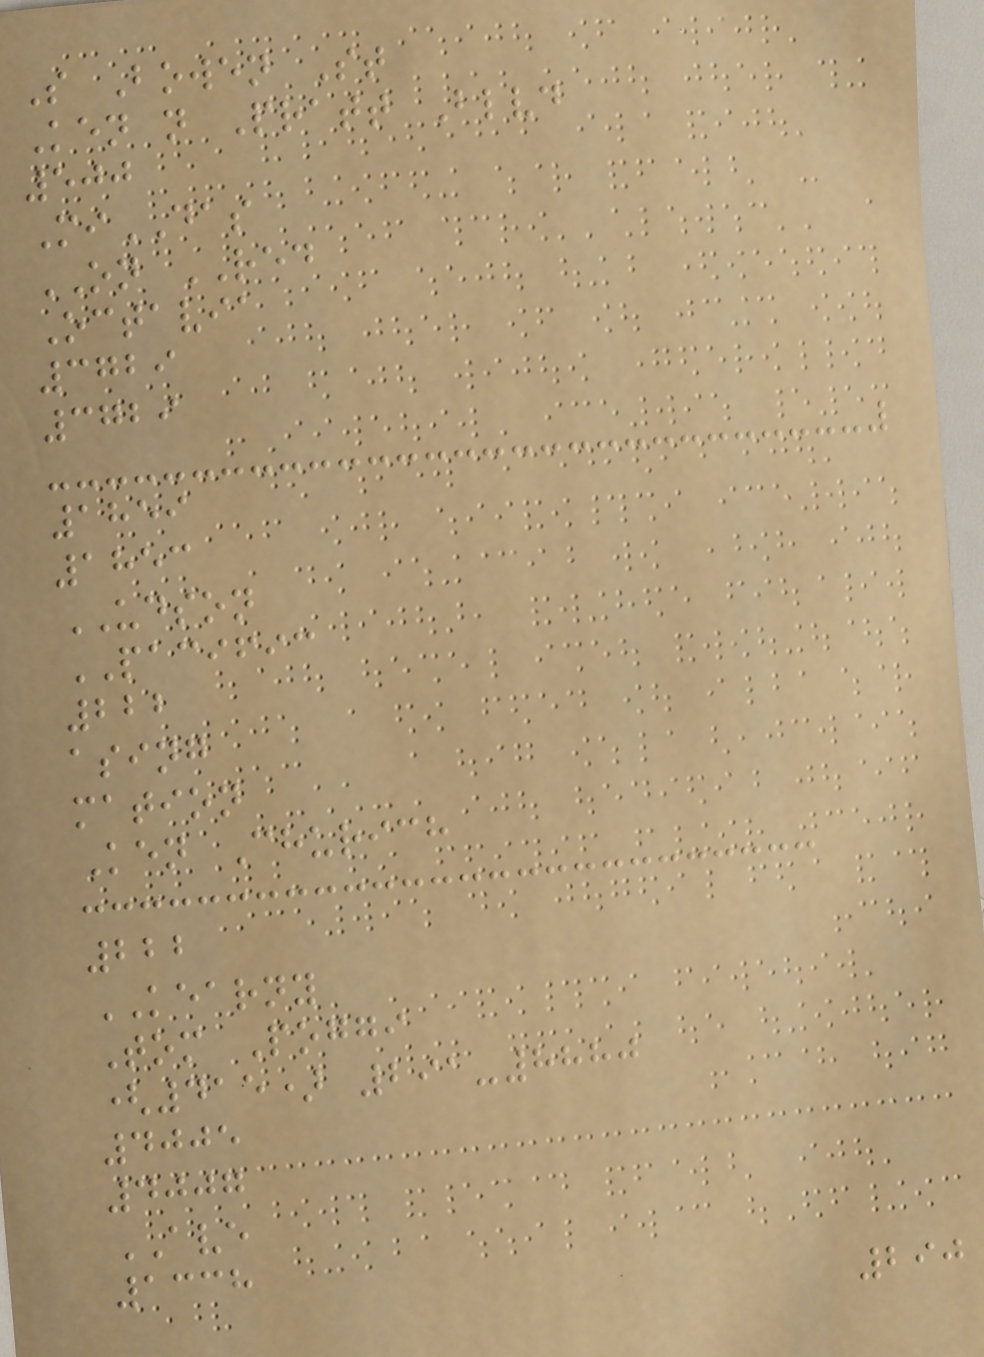S Bowen St
Ken n Pratt Blvd
500
MiDAS
ON RED
Octavia
3729
3729
1859
1853
UDSON
PACIFIC
222
asing
mation
Ken Churich
222
KEARNY
Tom Poggi
(415) 291-8880
4005
4007
AVE
1338
290
